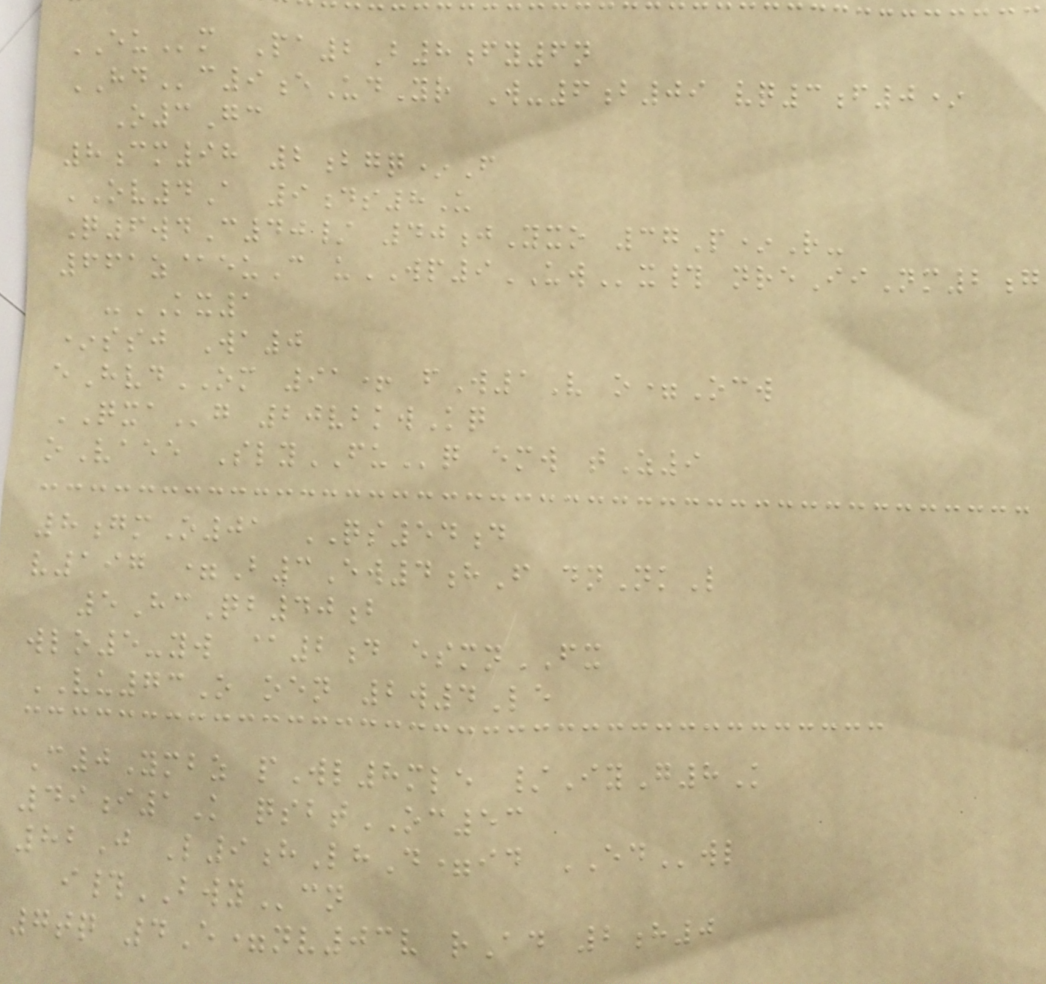EUm Pa2B8fy6n
HDc9eUdYr W-6b09 vq3f0*
O3Gc
8cm98 2bgq*F
OV4A 9ds8U
Q6wdC40/ 40jYxo 37P*R-
661z@euC uWP9UWx# nreIiNm2g
-KX1
*ssj Wa0
eHvdOM 91+ fW1V o=Ocw
QXAg 20vbkwKq
oVaee SlyFUq emw tZ9
8gmO01 QS54d
v197 =B3Ew4hF dnNkL
5HcQb40b
wlo5-yw @2d esmnFX
VU73O oen 2w4Le
C0Ymbz pWl8mle /IyG8K
49i1K qsbtOC53
82J L9hLhD=id EDwl
i#BWYcn
7tq 4E=nv03v rAd 2h0
